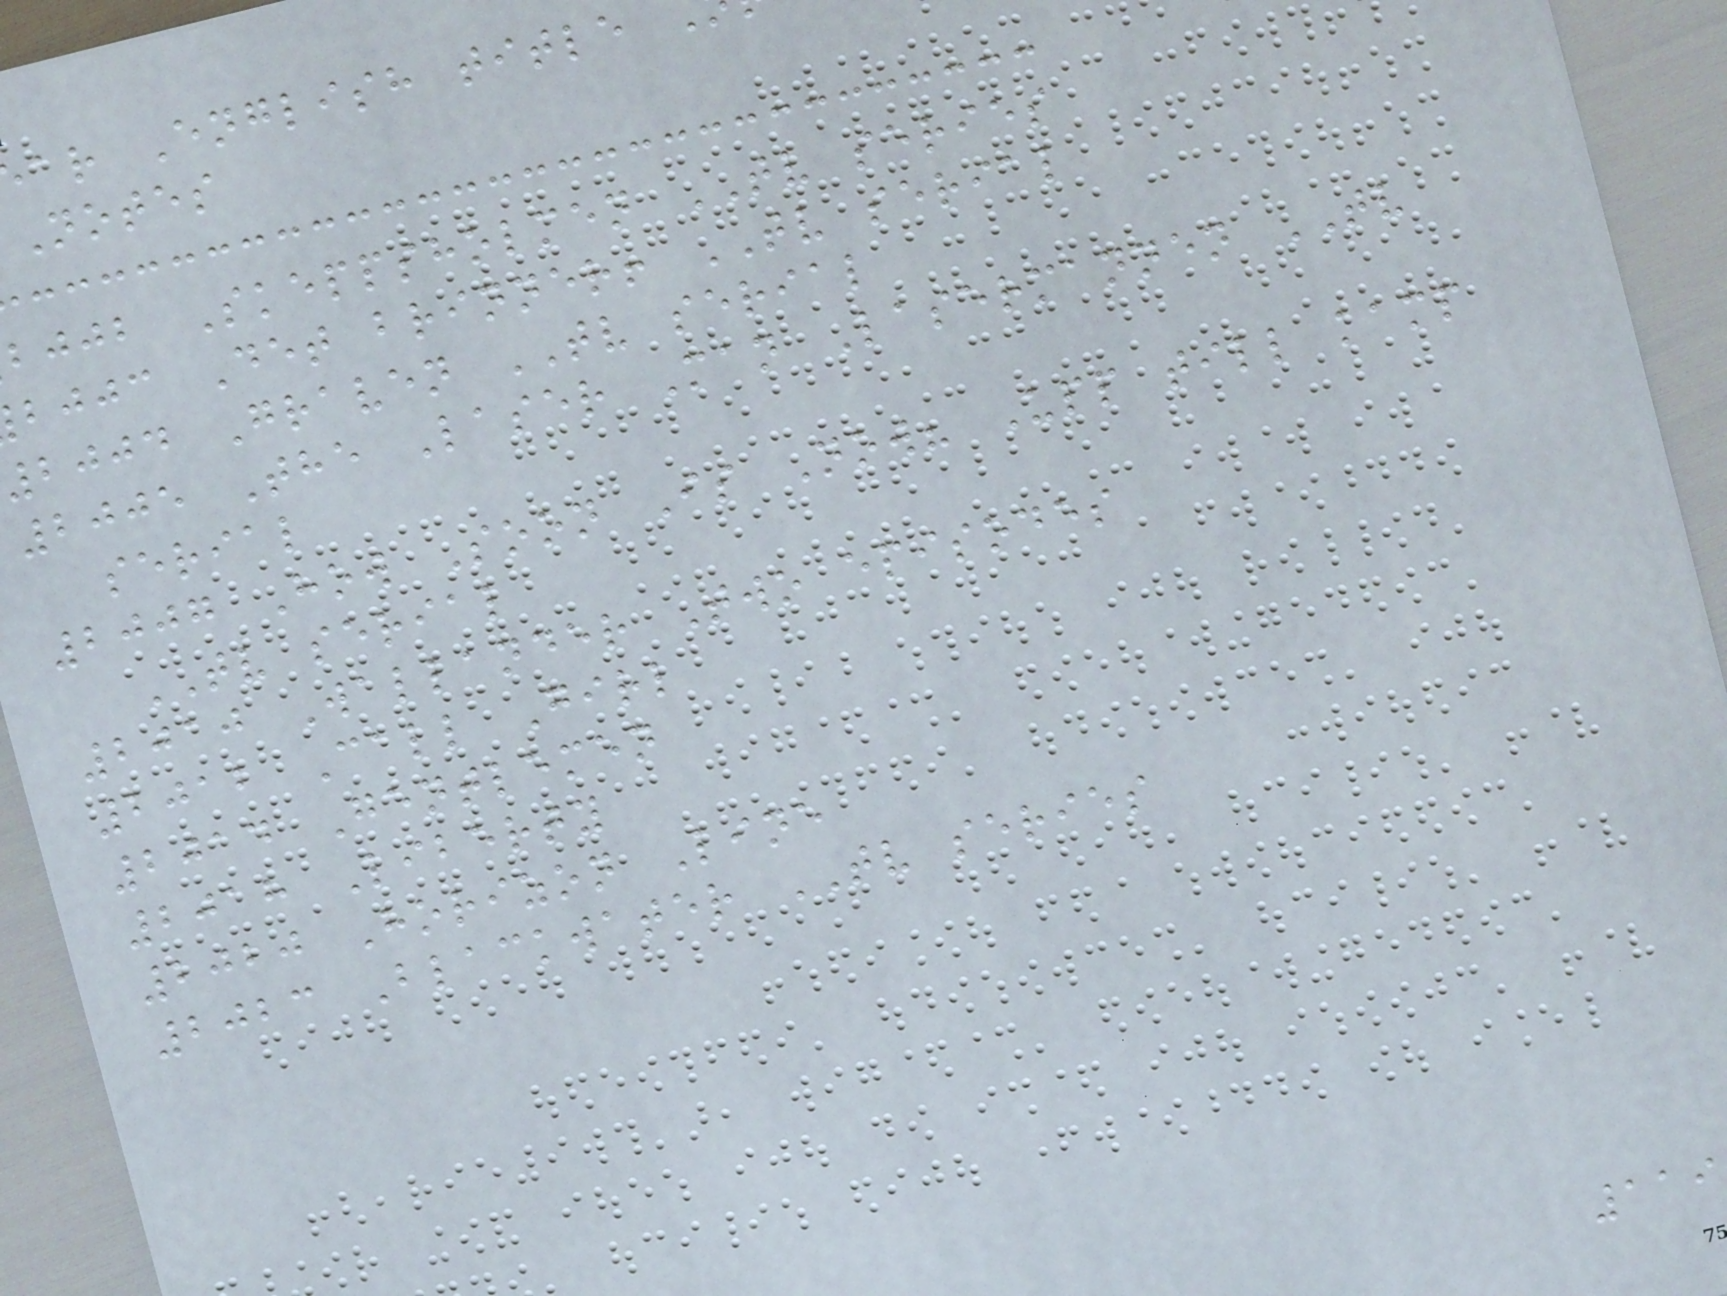ar English title
Notes
bjjb Skeppsholmen TV series
bjjc Det brinner! TV serial
2004 Graven TV serial
2005 The Laser Man Lasermannen TV
serial
2007 How Soon Is Now? Upp till kamp
TV serial
2010 Wallander Two episodes
2012 Call Girl
2014 Gentlemen
2018 Liberty
2020 Horizon Line
2023 Blackwater TV series
119
